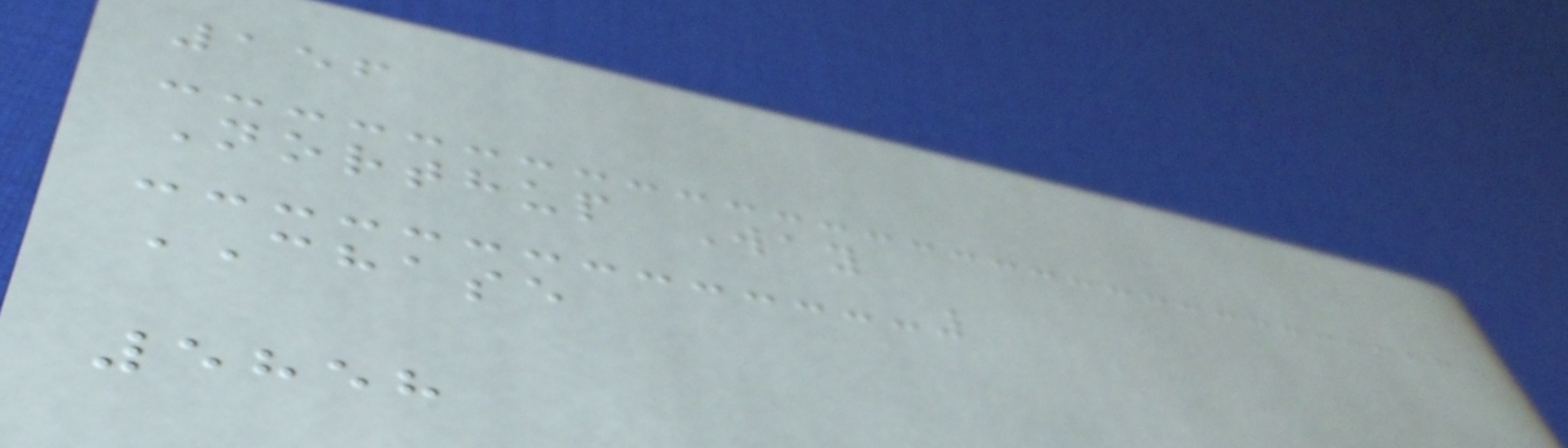156
Northup Way
CHASE
5858
